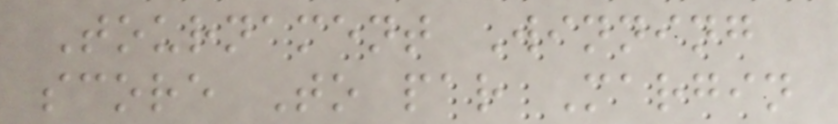Tournament Winning
score To par Margin
